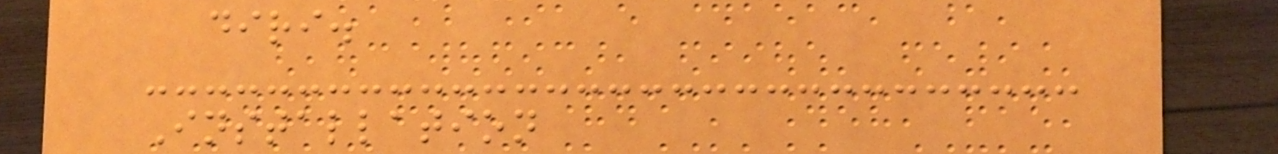diri.
Installation
